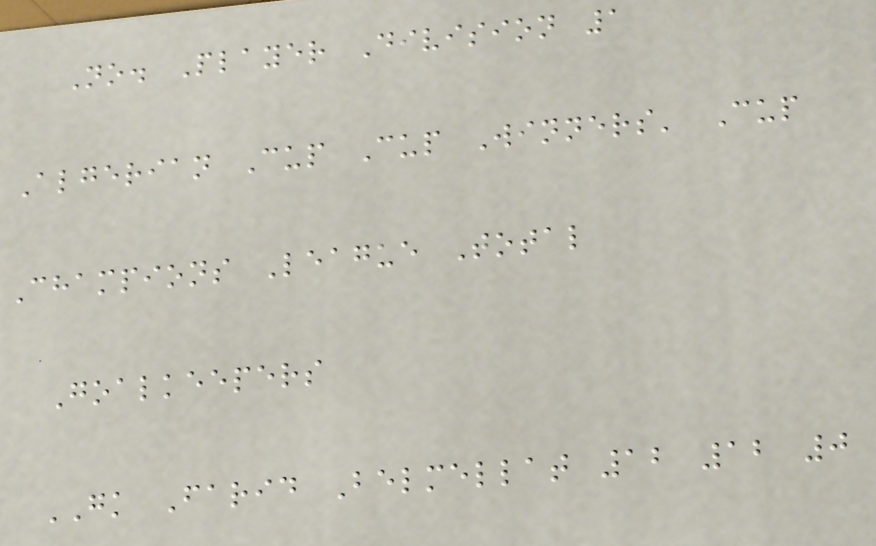No. Player Division 1
Algerian Cup Cup Winners' Cup
Champions League Total
Goalkeepers
GK Farid Belmellat 12 12 0
